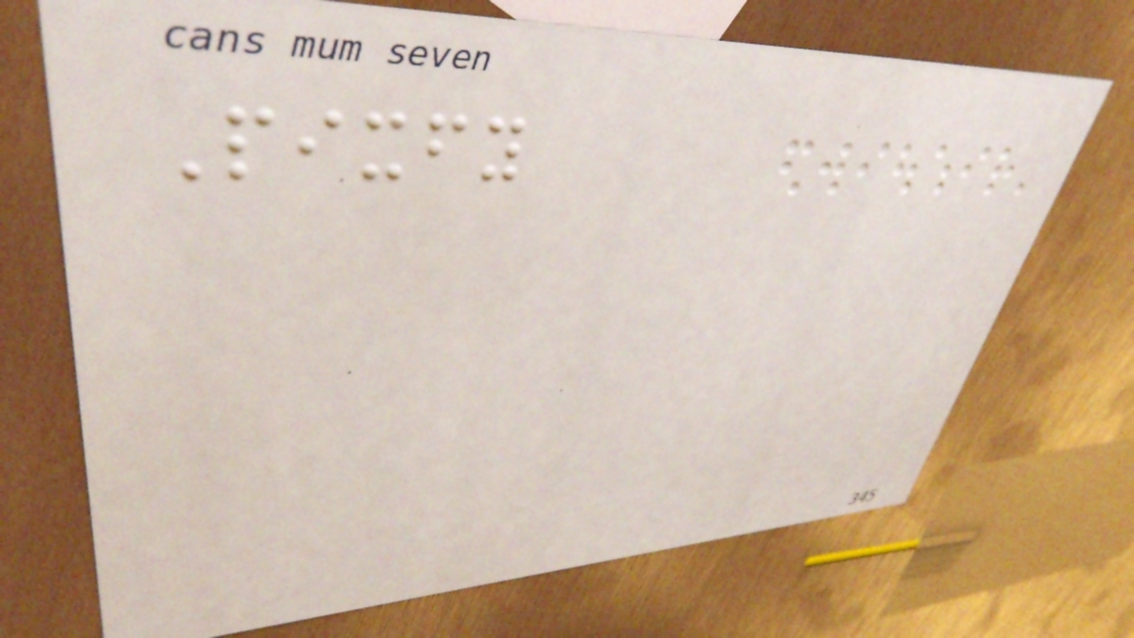Pixfy
